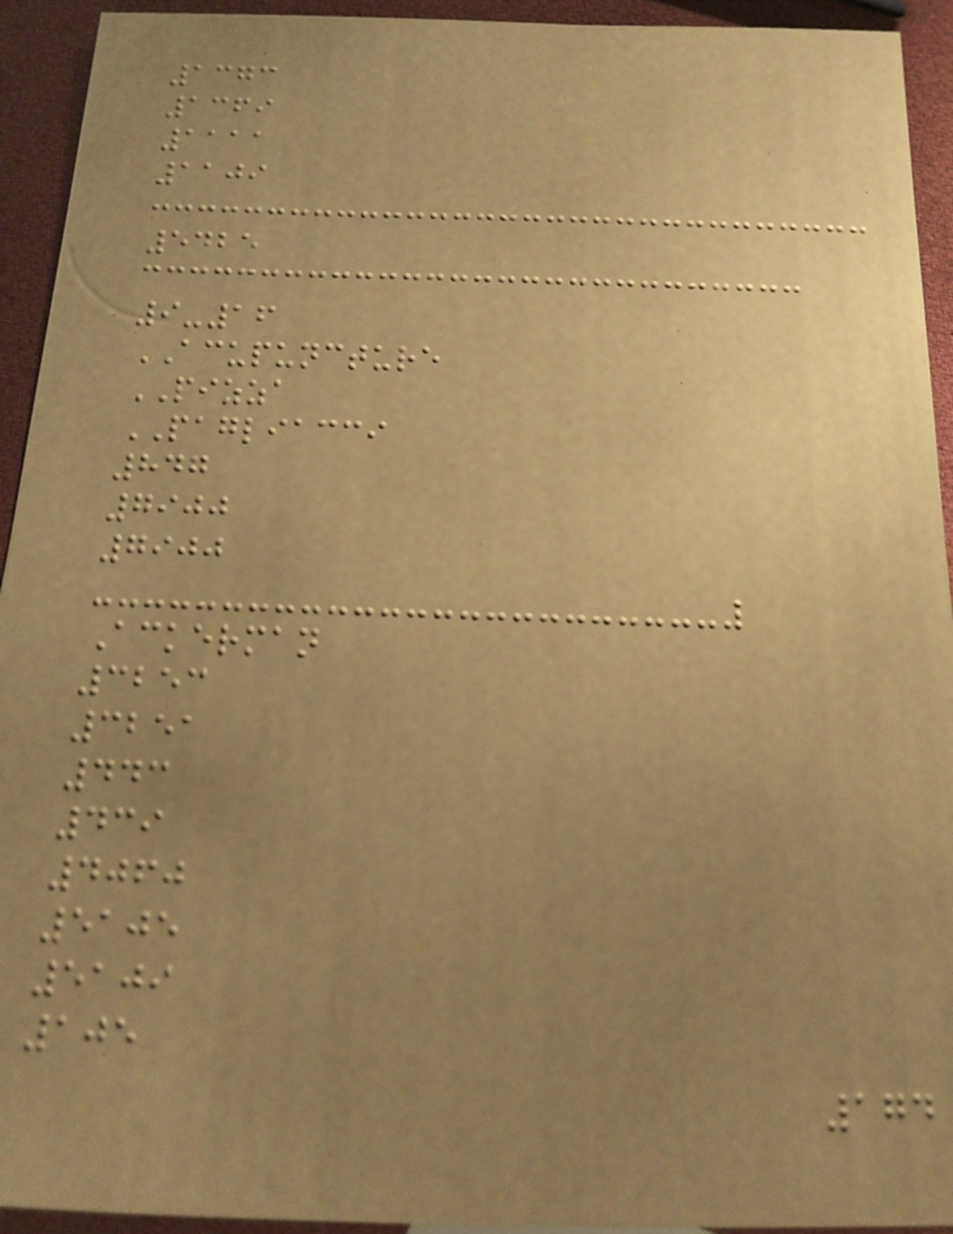1373
1369
1111
1109
5425
9-16
ACUPUNCTURE
PIZZA
PAGLIACCI
847
7900
7900
Ackerman
3253
3251
443
439
4060
5105
5109
105
174
